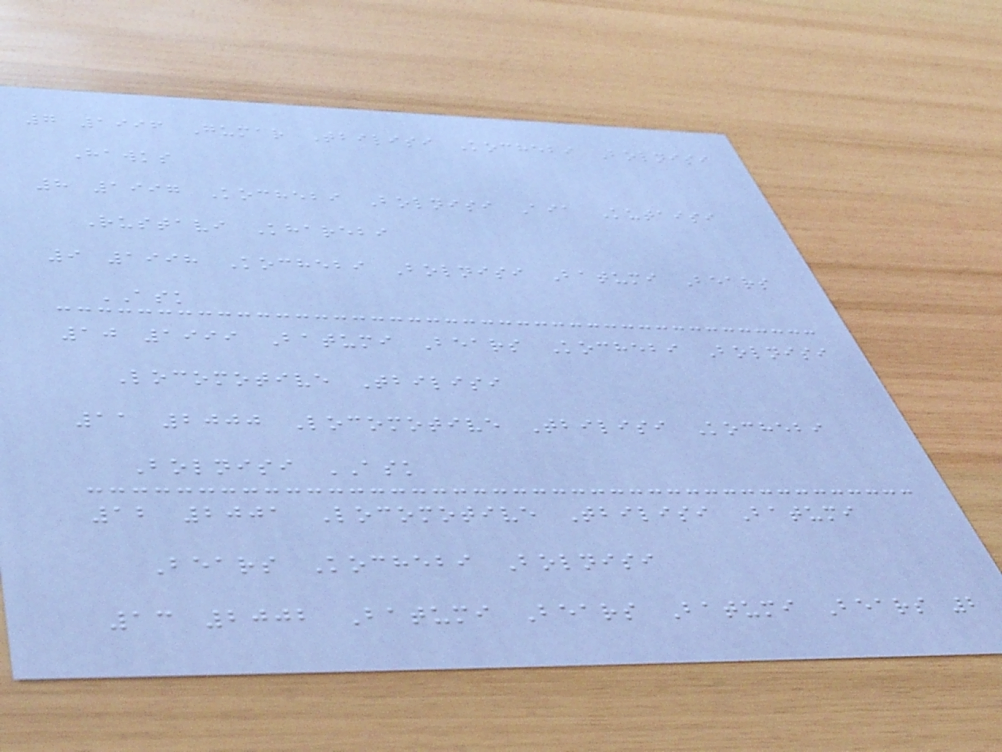7 1996 Gumar Tbilisi Kochebi Bolnisi
Hawks
8 1997 Kochebi Bolnisi Aia Kutaisi
Rustavi Kharebi
9 1998 Kochebi Bolnisi Batumi Bears
ASK
10 1999 Batumi Bears Kochebi Bolnisi
Locomotive Tbilisi
11 2000 Locomotive Tbilisi Kochebi
Bolnisi ASK
12 2001 Locomotive Tbilisi Batumi
Bears Kochebi Bolnisi
13 2002 Batumi Bears Batumi Bears 2
